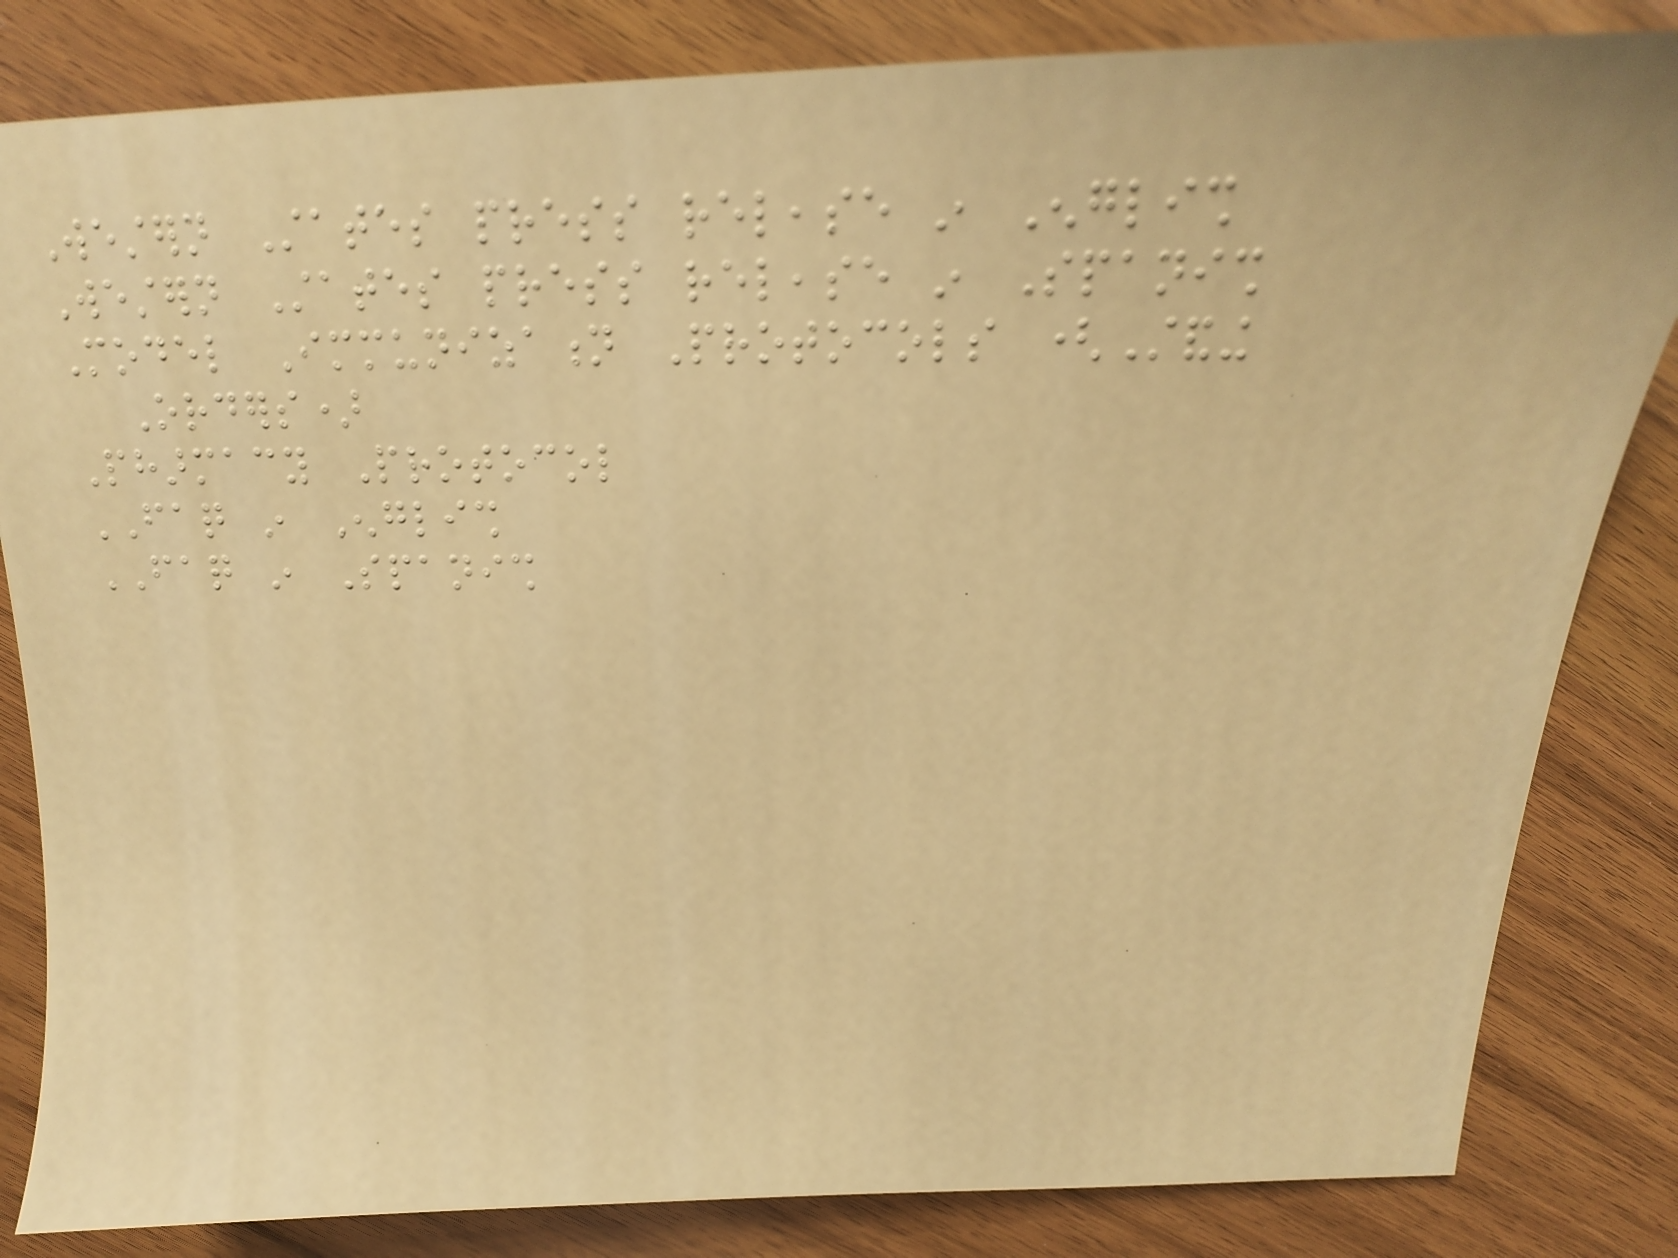Western States press release in English
Western States press release in Spanish
Model Immunization Protocols (Standing
Orders)
Pharmacy Protocol
FAQ in English
FAQ in Spanish
